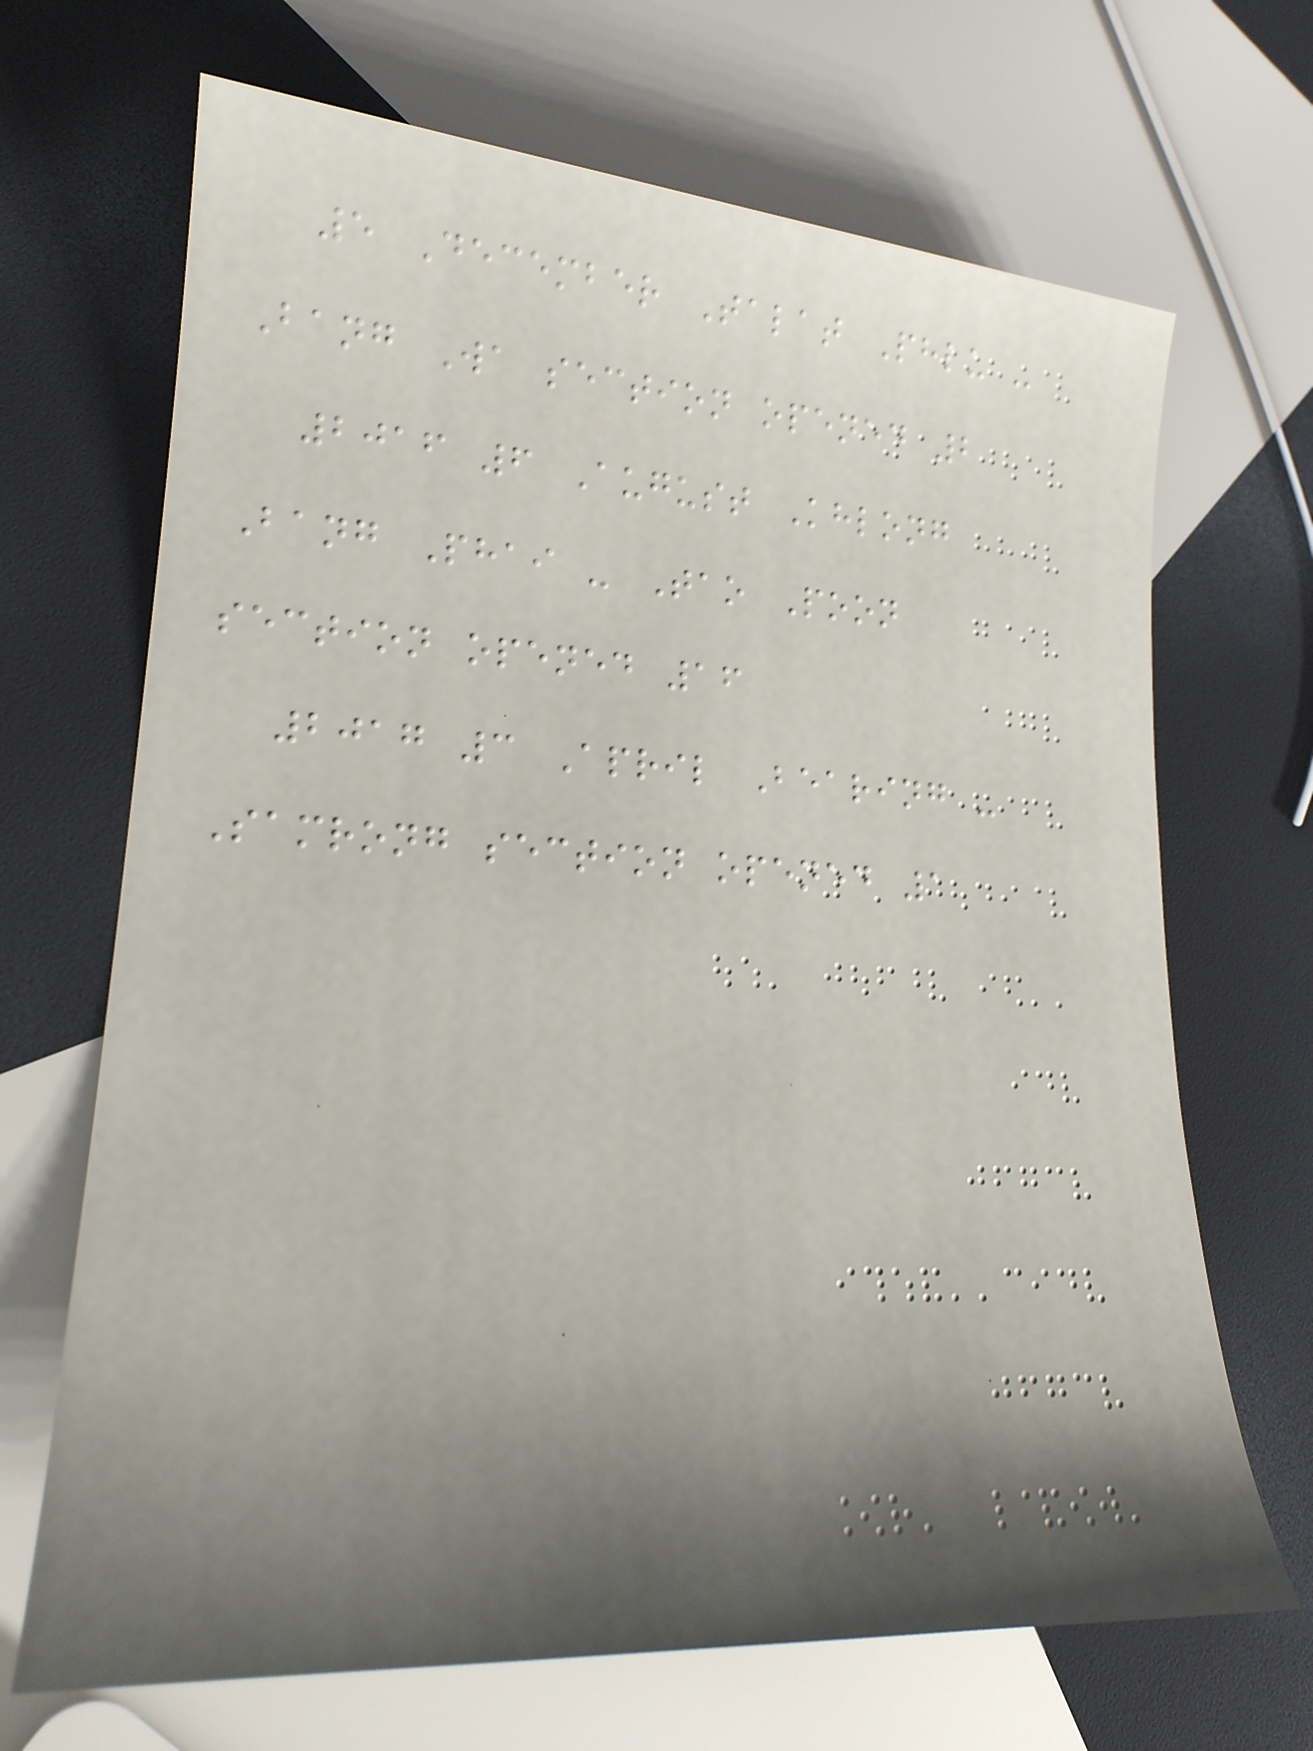5 December Talat Phlu -
Bang Wa section opened 2
2016 6 August Khlong
Bang Phai - Tao Poon
section opened 16
2017 3 April Bearing -
Samrong section opened 1
